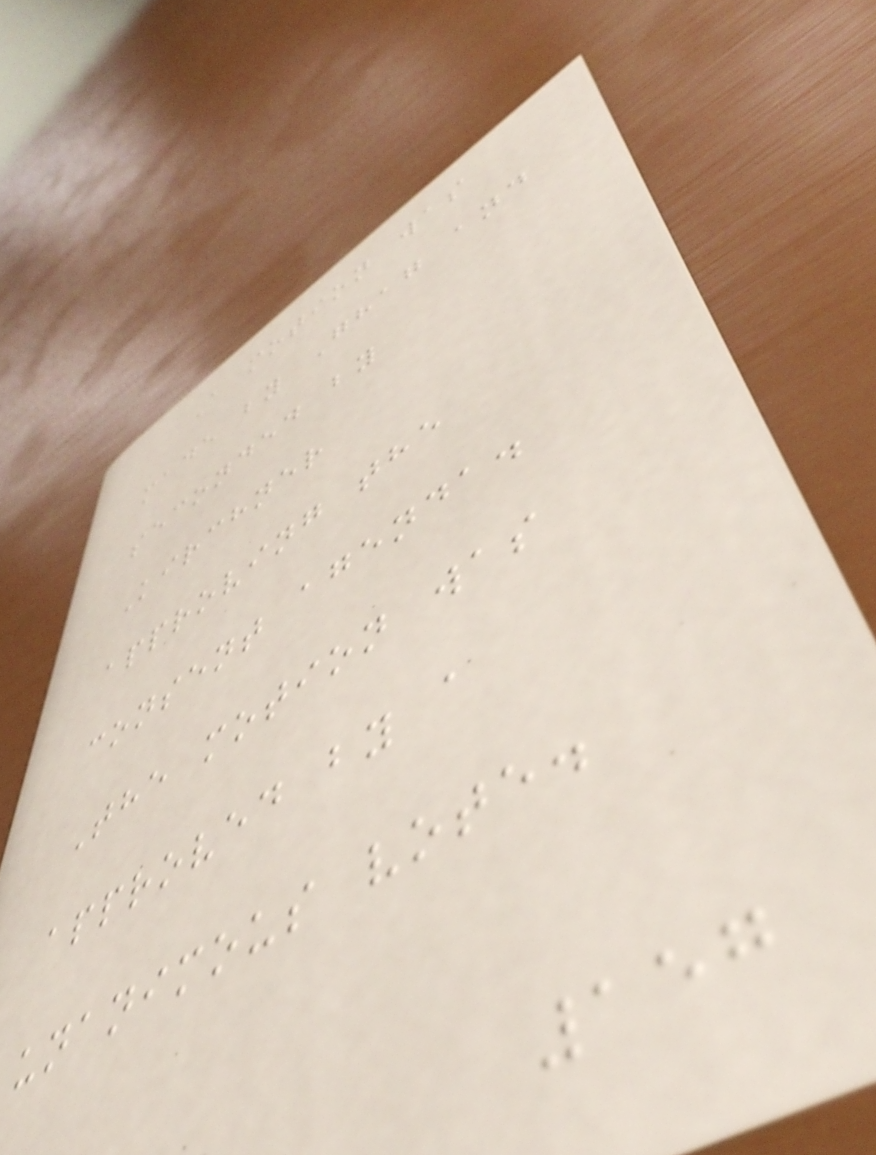A motion was
made by Ghag and
seconded by
Kirchner
approving the
consent agenda.
The motion was
approved by a
unanimous vote.
157
